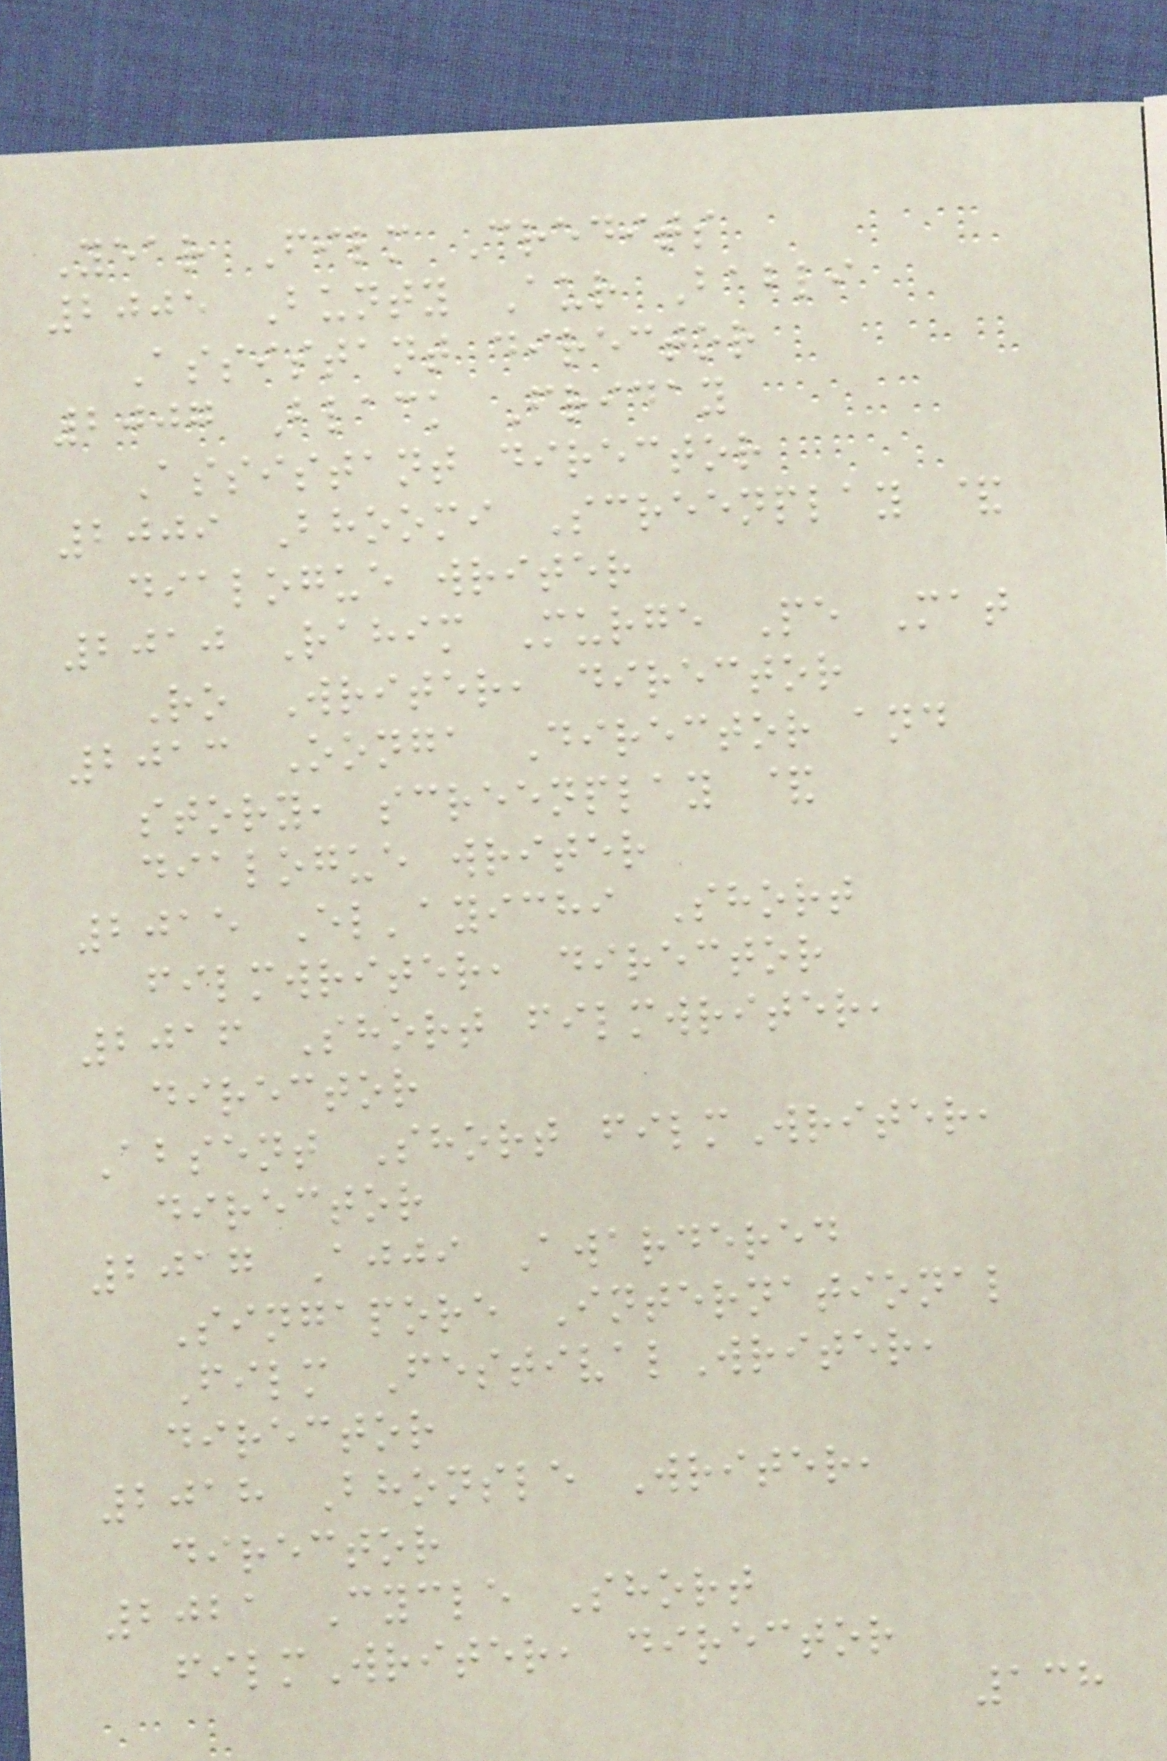Year Film Credits
2005 Bunty Aur Babli
Assistant director
2007 Black Friday
Assistant director
2009 Bhoomi Screenplay &
dialogue writer
2010 Rahim Murge Pe Mat
Ro Writer, director
2013 Oonga Director and
story, screenplay &
dialogue writer
2015 El'ayichi Short
filmwriter, director
2016 Short filmwriter,
director
Absent Short filmWriter,
director
2017 Ajji Awardered
Singapore International
Film FestivalWriter,
director
2018 Bhonsle Writer,
director
2021 Cycle Short
filmWriter, director
138
